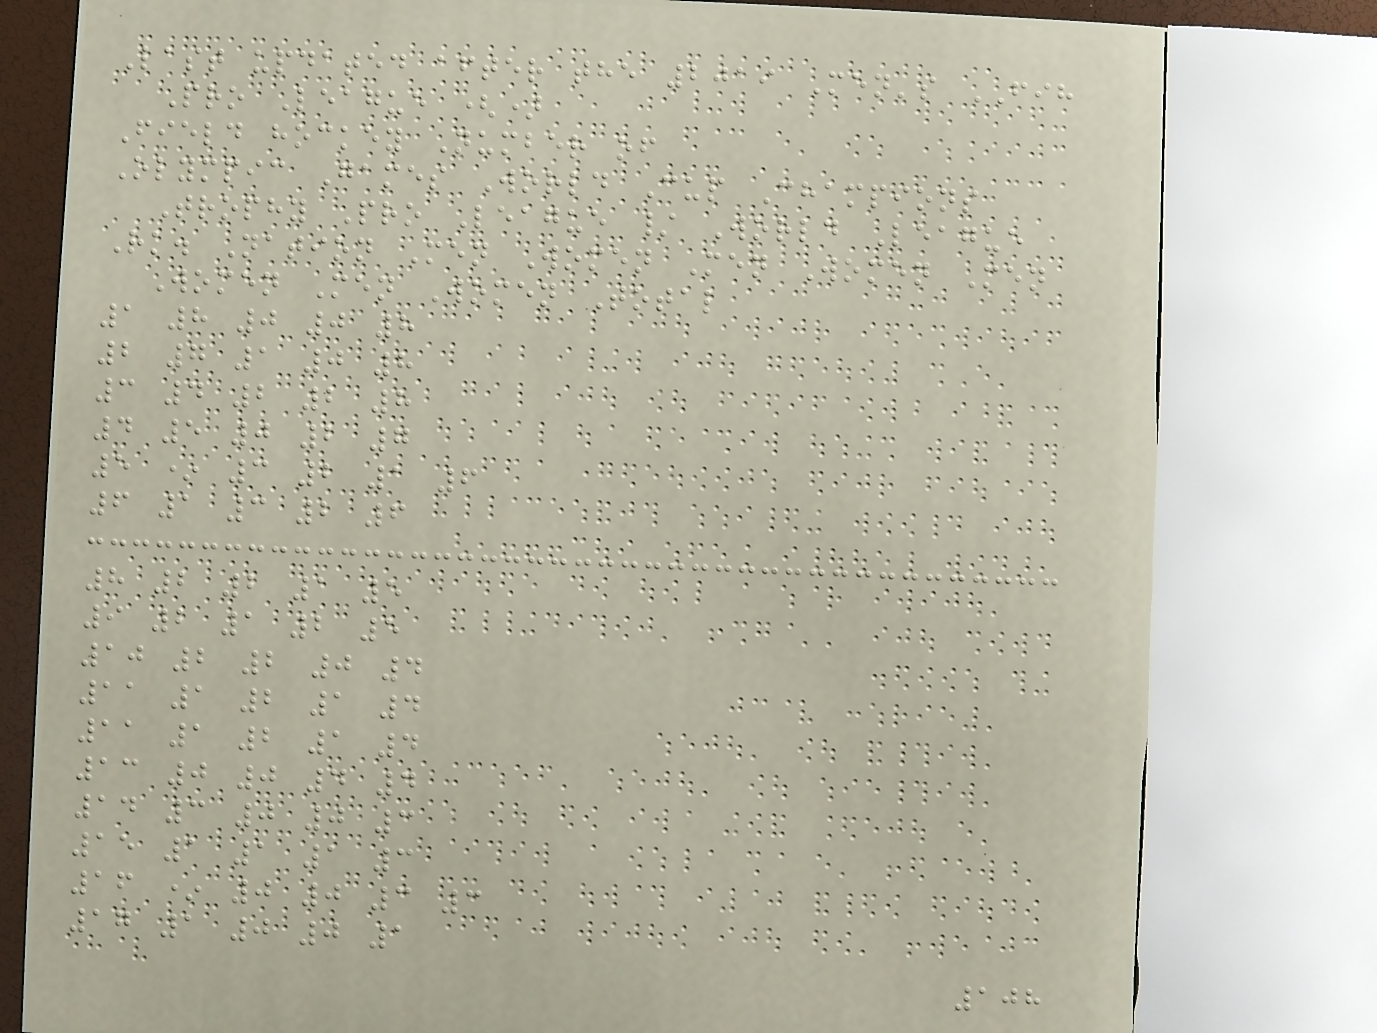Last updated after the 2019 Men's FIH
Pro League ()
Field hockey Number of
Olympic Games World Cup Champions
Trophy Pro League / World League
Rk. Nation Men Women Men Women Men
Women Men Women Total
1 8 0 0 8
2 7 1 0 8
3 4 2 2 8
4 5 0 2 7
5 * 3 2 1 6
6 1 3 2 6
8 2 2 1 5
9 2 1 2 5
10 2 2 0 4
11 1 2 1 4
11 1 2 1 4
13 0 0 4 4
14 3 0 0 3
15 1 1 1 3
16 * 0 0 3 3
17 1 0 0 1
108
